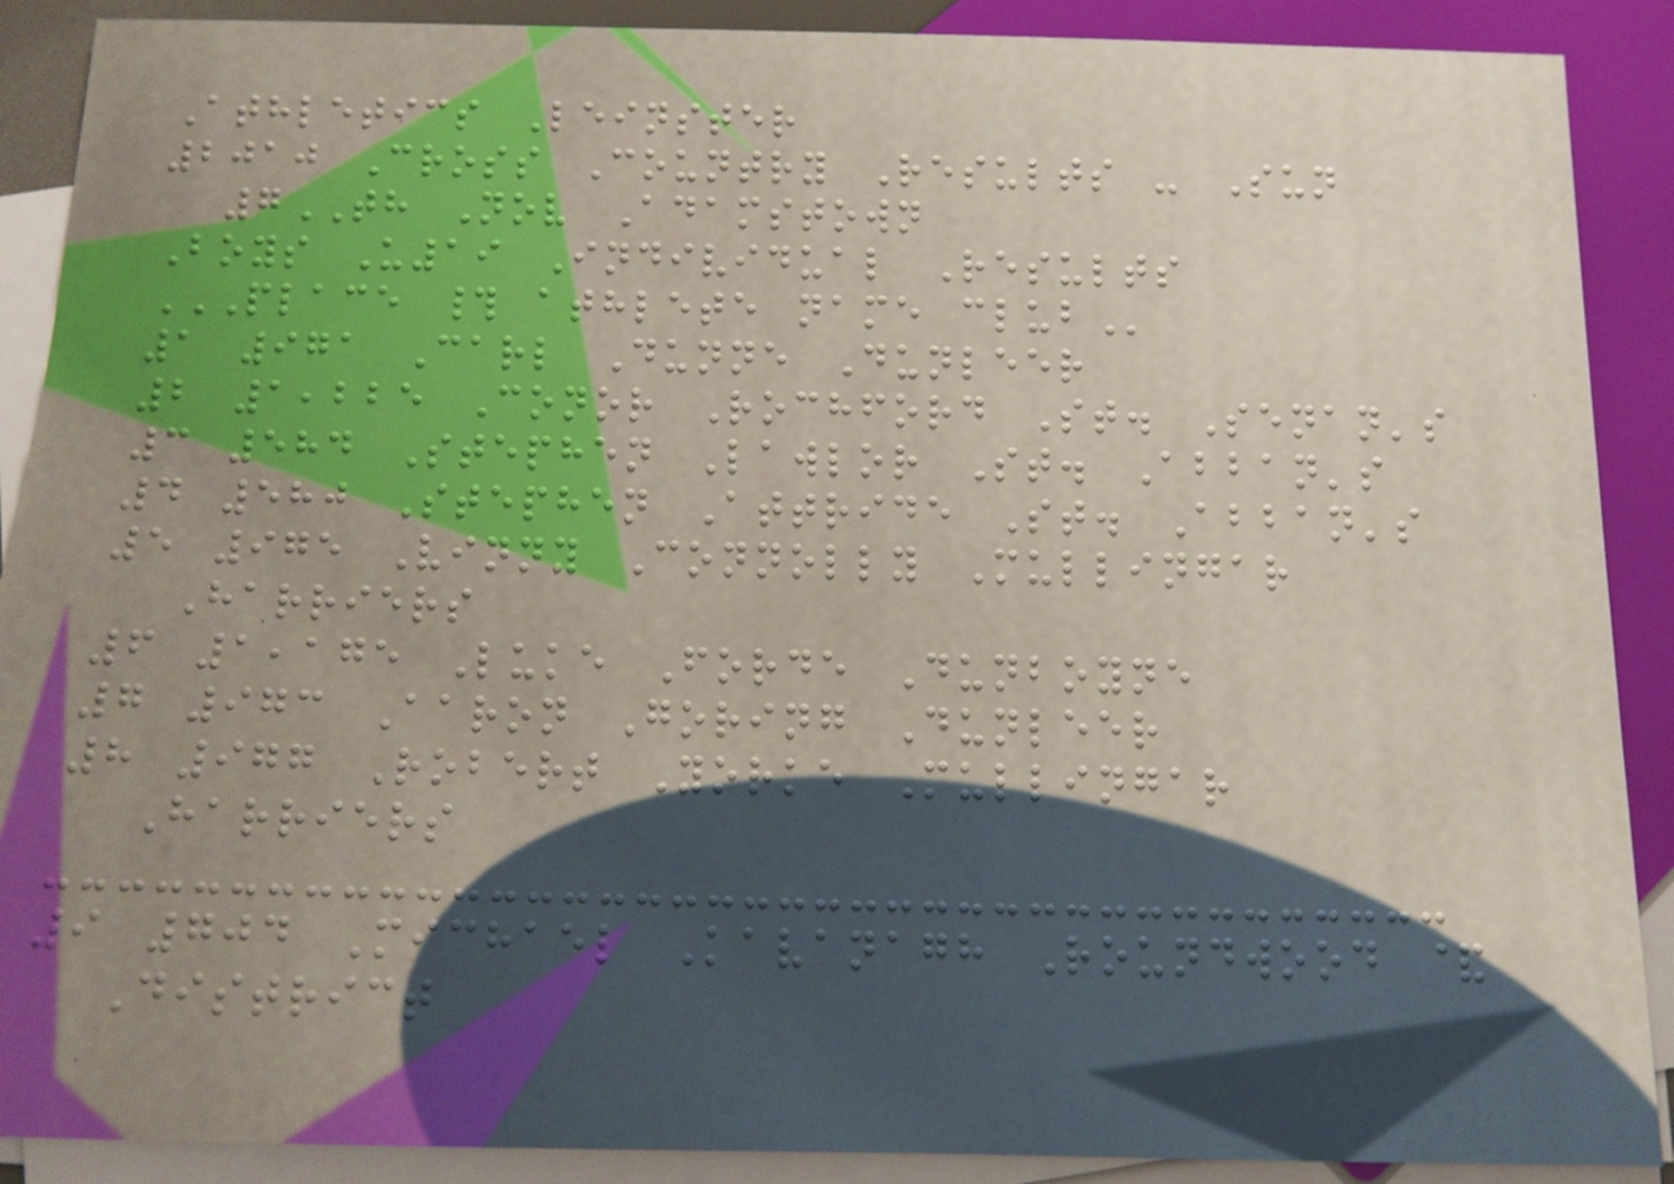Athletics Leinster
2010 Cross Country Results - Sun
7TH Nov Adamstown
Boys U19 Individual Results
PLACE # ATHLETE NAME CLUB
1 971 Carl Dunne Dunleer
2 1,225 Conor Rochford St. Senan's
3 584 Stephen Lawlor St. Abban's
4 580 Stephen Attride St. Abban's
5 975 Vinny Connolly Mullingar
Harriers
6 1,175 Luke Forde Dunboyne
7 973 Aaron Goring Dunleer
8 977 Robert Yorke Mullingar
Harriers
9 704 Michael Kavanagh Roundwood &
District
